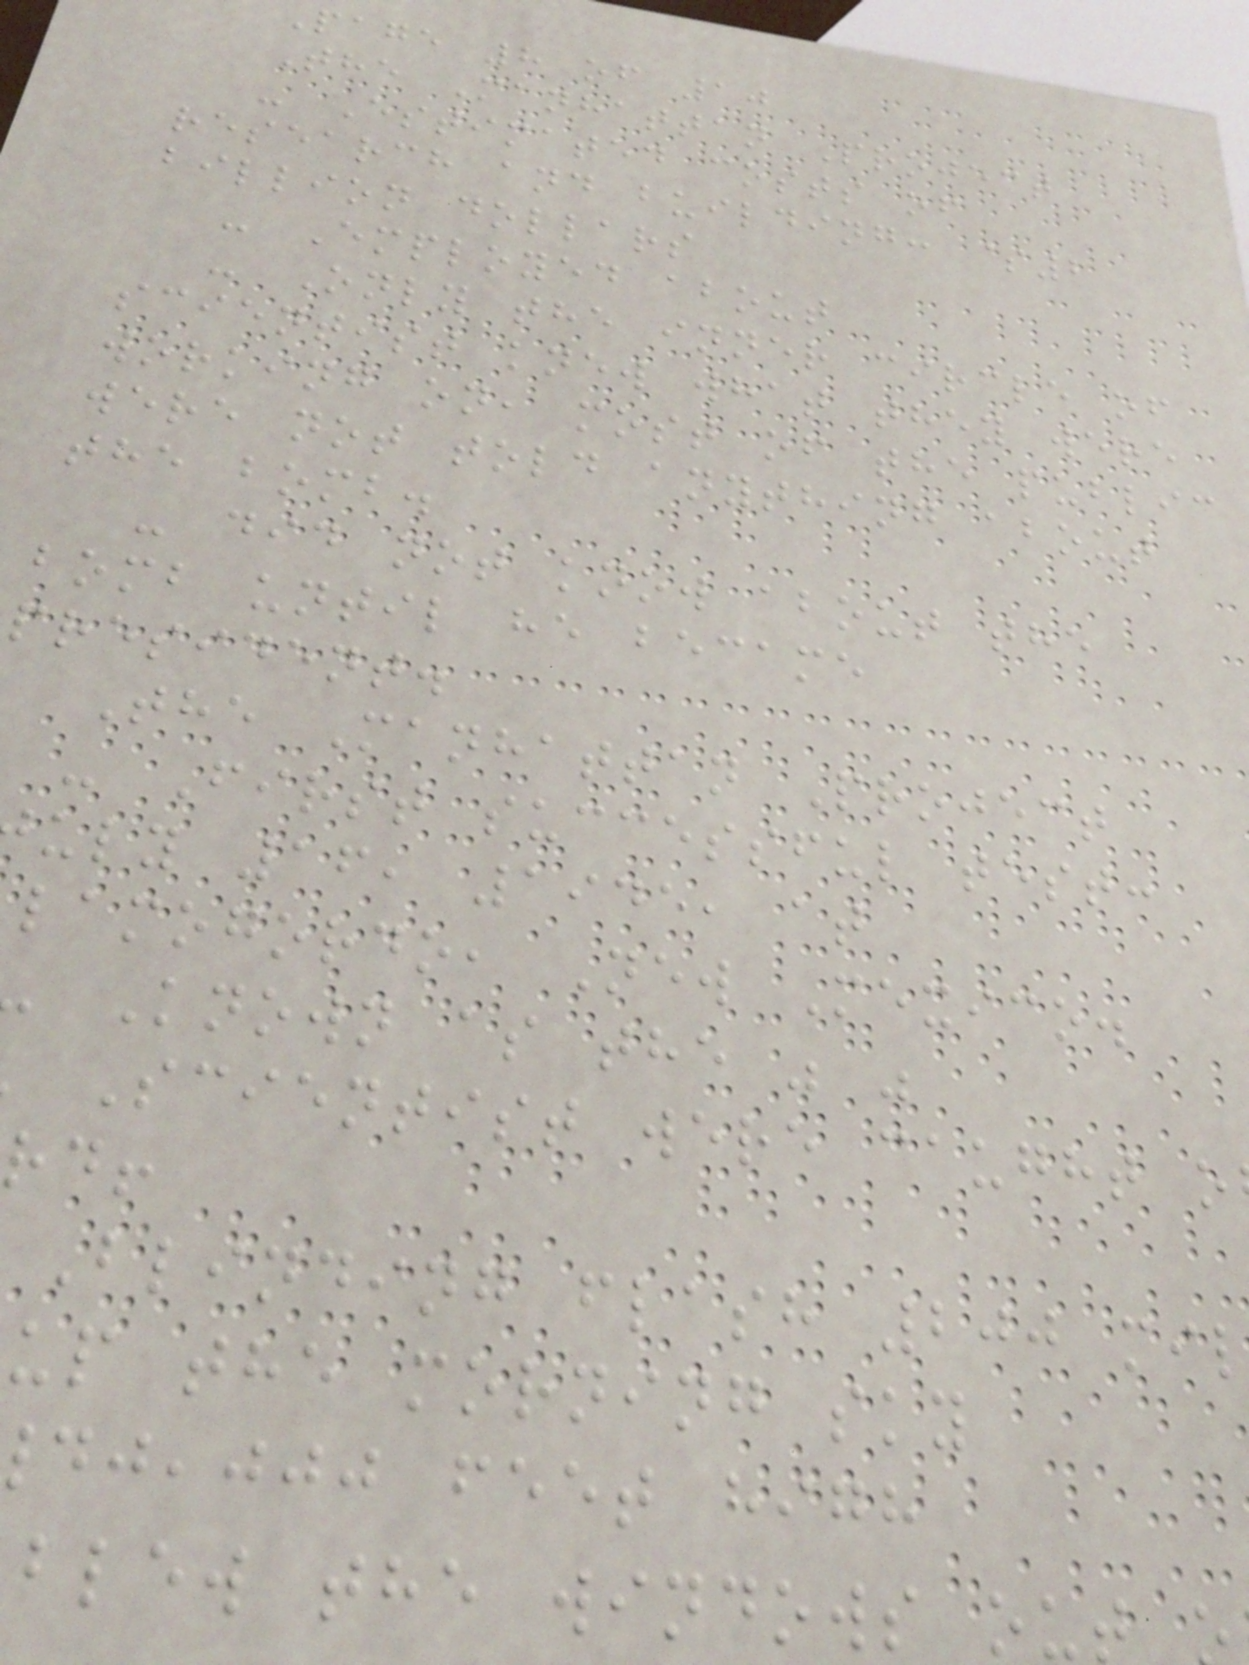Page 8 of 10
The Manhattan Project
- Estimated costs of
research and building: $2
billion dollars
- Employed about
- Only the inner circle of
scientist knew what they were
working on, most of the public
were not told anything about
the bomb.
- did not know about the
bomb until he became
president.
The Manhattan Project
- First successful test:
uly 16, 1945, at
lamogordo, New Mexico.
Known as the " "
Scientist were caught o
Blinding flash 200 mi
up the morning sky
,jjj feet high
blew the windows out
